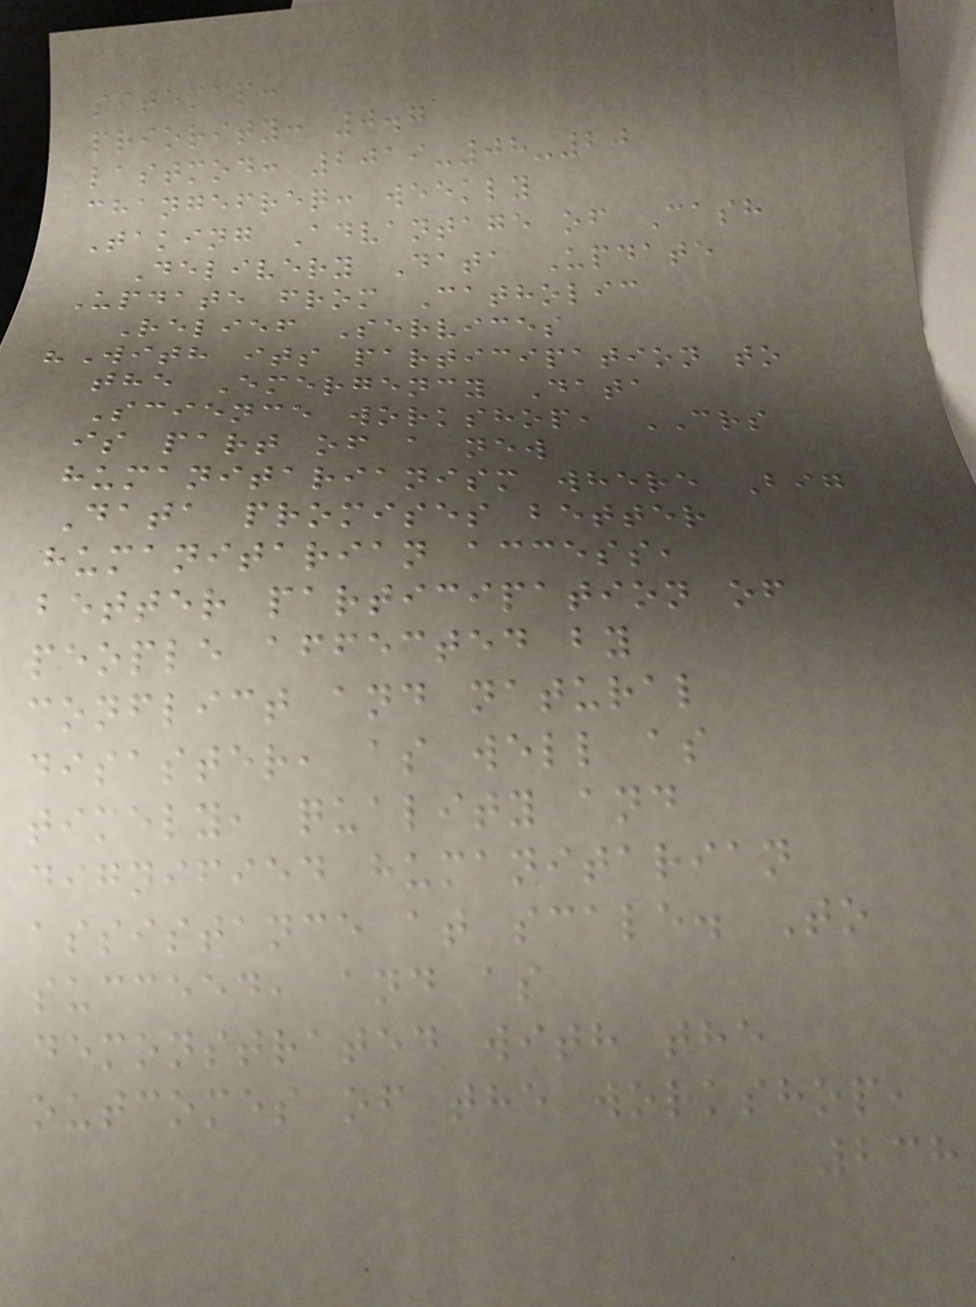sitemap:
priority: 0.7
lastmod: 2019-08-20
changefreq: weekly
Taking Advantage of Cash
Delivery Data Update
Update from Catholic
Relief Services
"With its participation to
the Emergency Data
Science workshop, CRS
is part of a new
humanitarianism where Big
Data promises better
humanitarian access,
better participation of
people affected by
conflict and natural
disaster, as well as
timely, quality and
dignified humanitarian
assistance at scale. To
succeed, and as
demonstrated with the
outcomes of the workshop,
238
